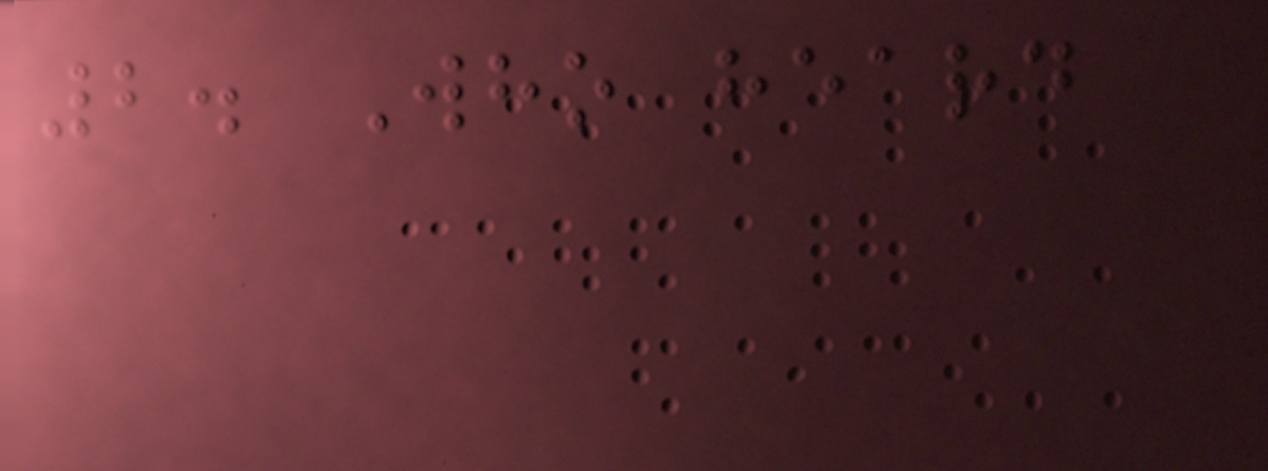2. Who heard
